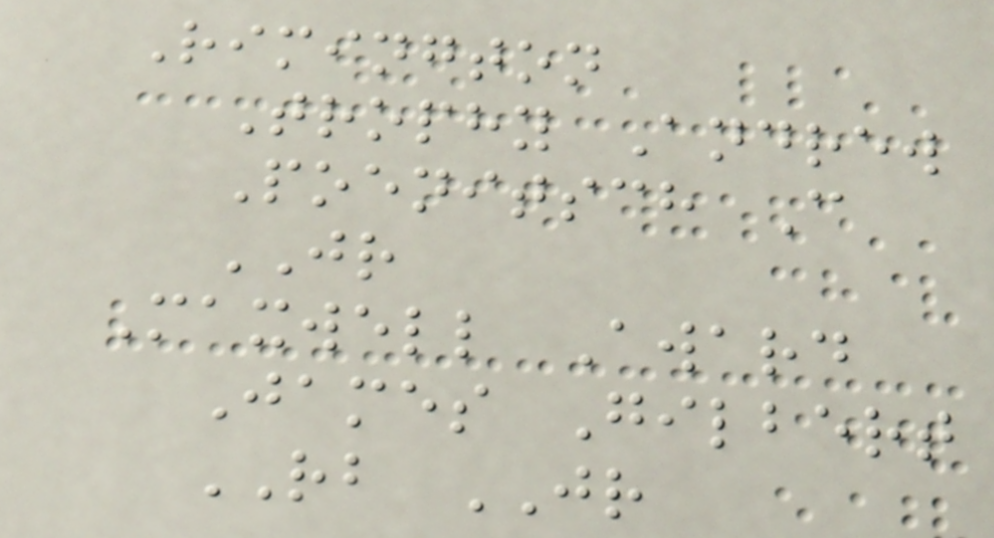Rimington
Trophy Andrew
Poenitsch C
JR
Maxwell Award
James Gilbert
RB JR
